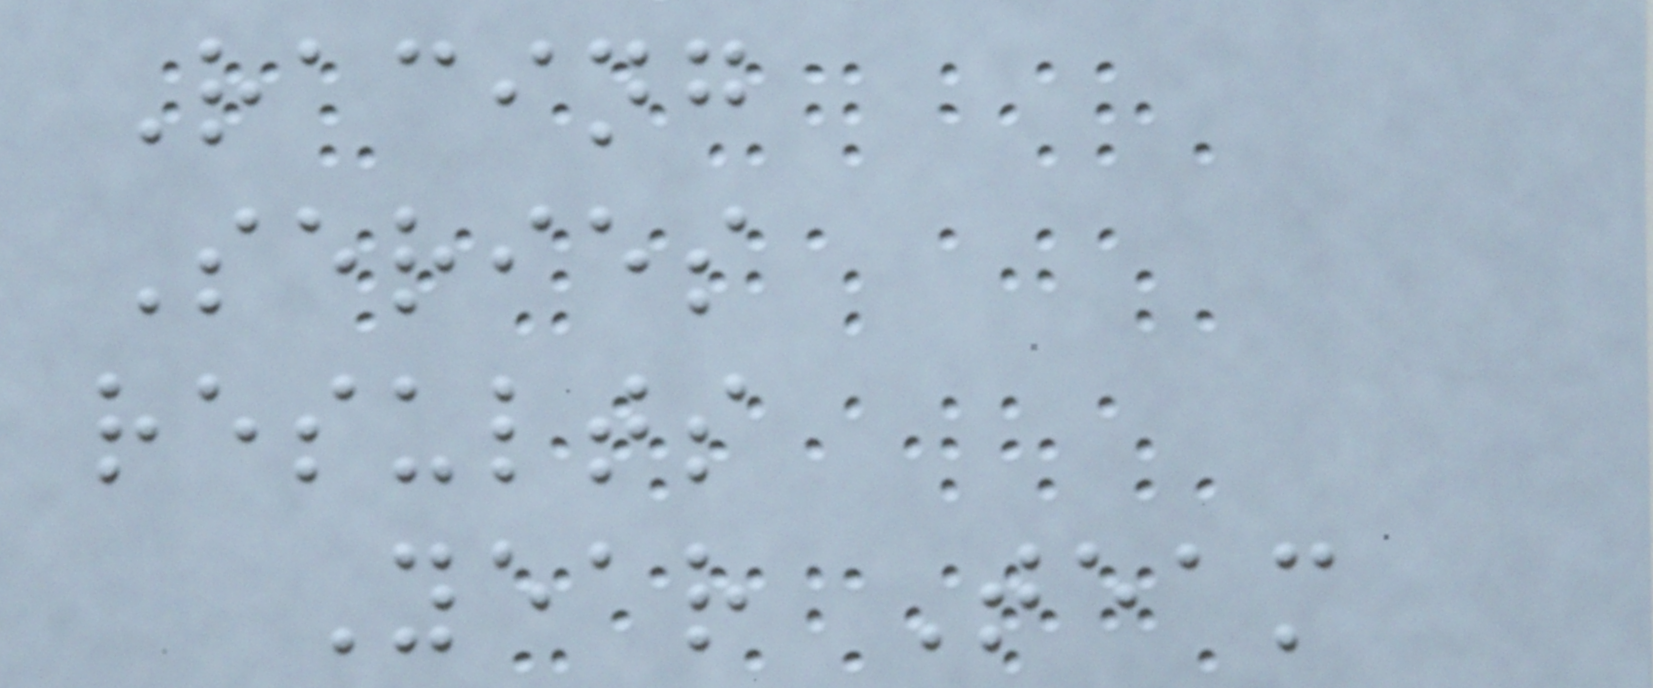Racing
Series
results
Year Team
